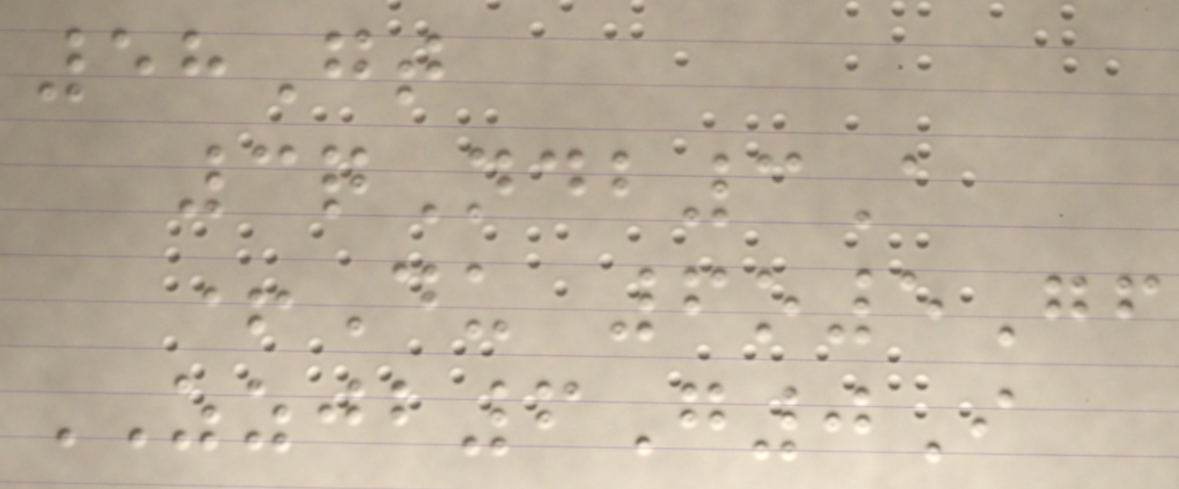58Gt
3qNdb3A
+Du 6o5Gf
ZZJB6G0I
